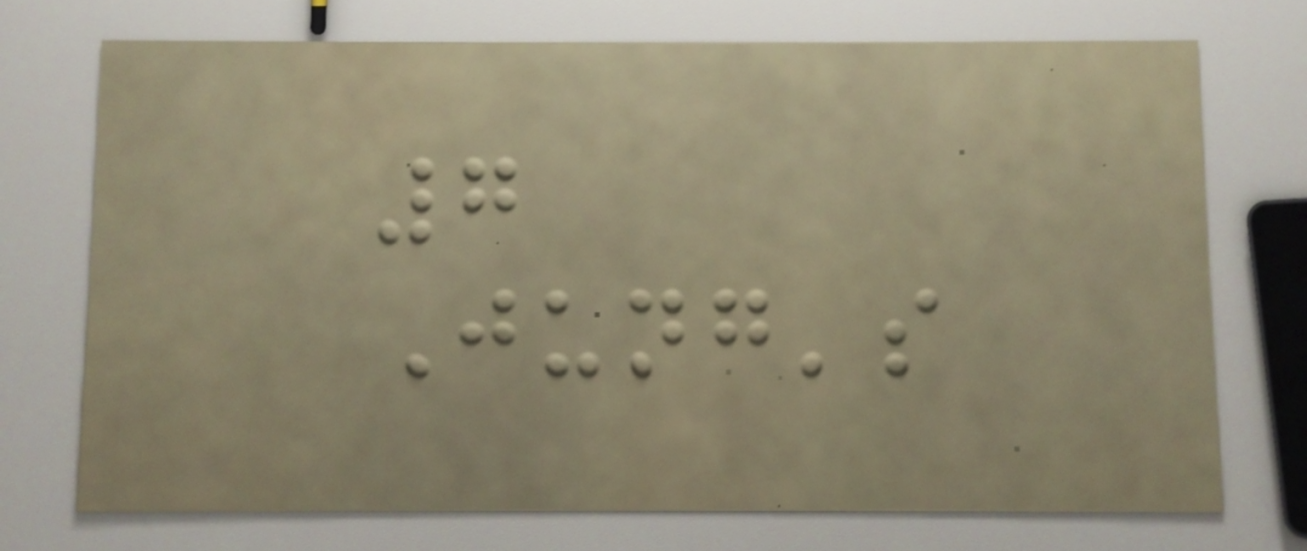7
Jung's
